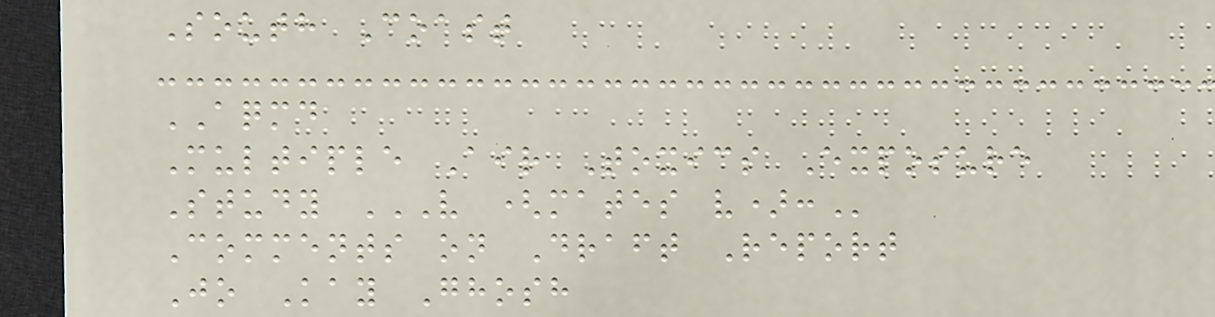South Coast
AQMD
Multiple Air Toxics Exposure
Study V (MATES V):
Comments on Draft Report
Jo Kay Ghosh
